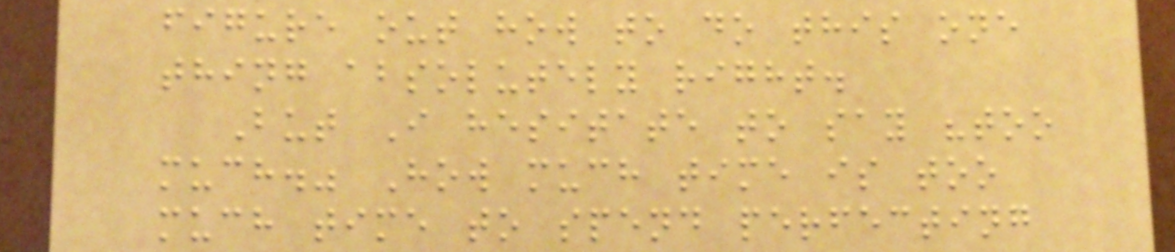figure out how to do this one
thing absolutely right.
But I hesitate to say "too
much." How much time is too
much time to spend perfecting
